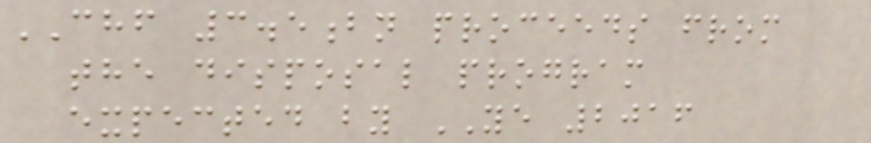CHF 3.5bn proceeds from
the disposal program
expected by YE 2016
